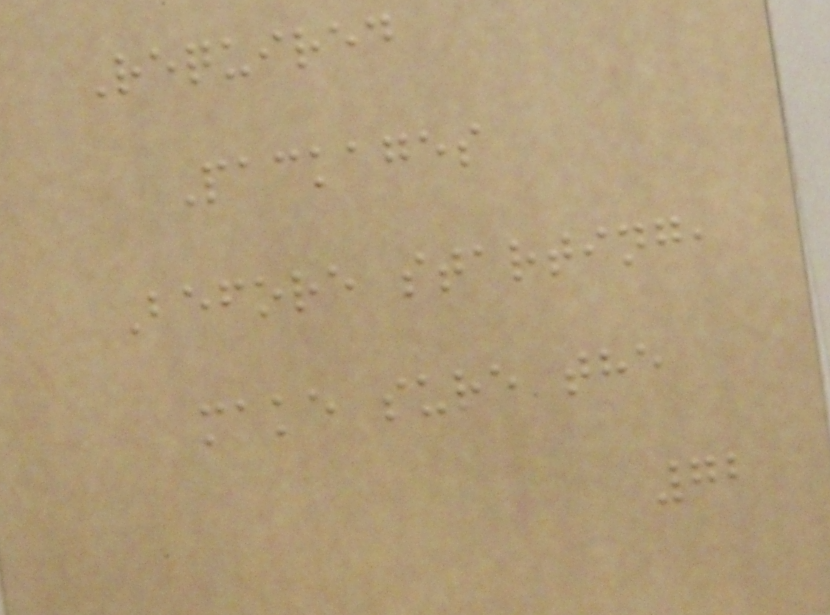Required
Packages
Before starting,
make sure the
72
